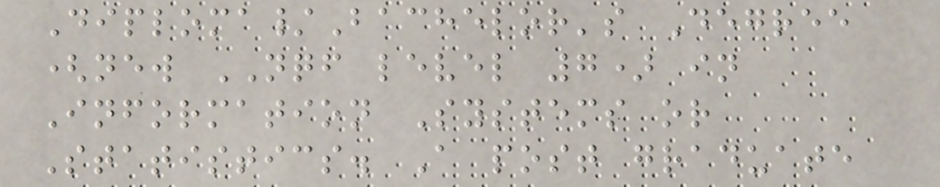Diploma/Bachelor's Degree
(new NQF level 7) in
Information Systems or
Statistics. A post graduate
